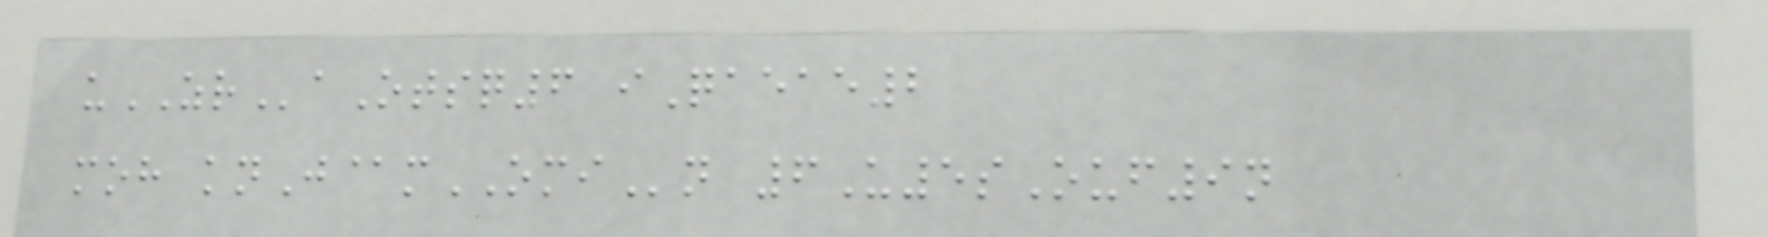uZRaOtsq6 iQaeae2
moh knJ@mOMIn 6U5sOuf9n
